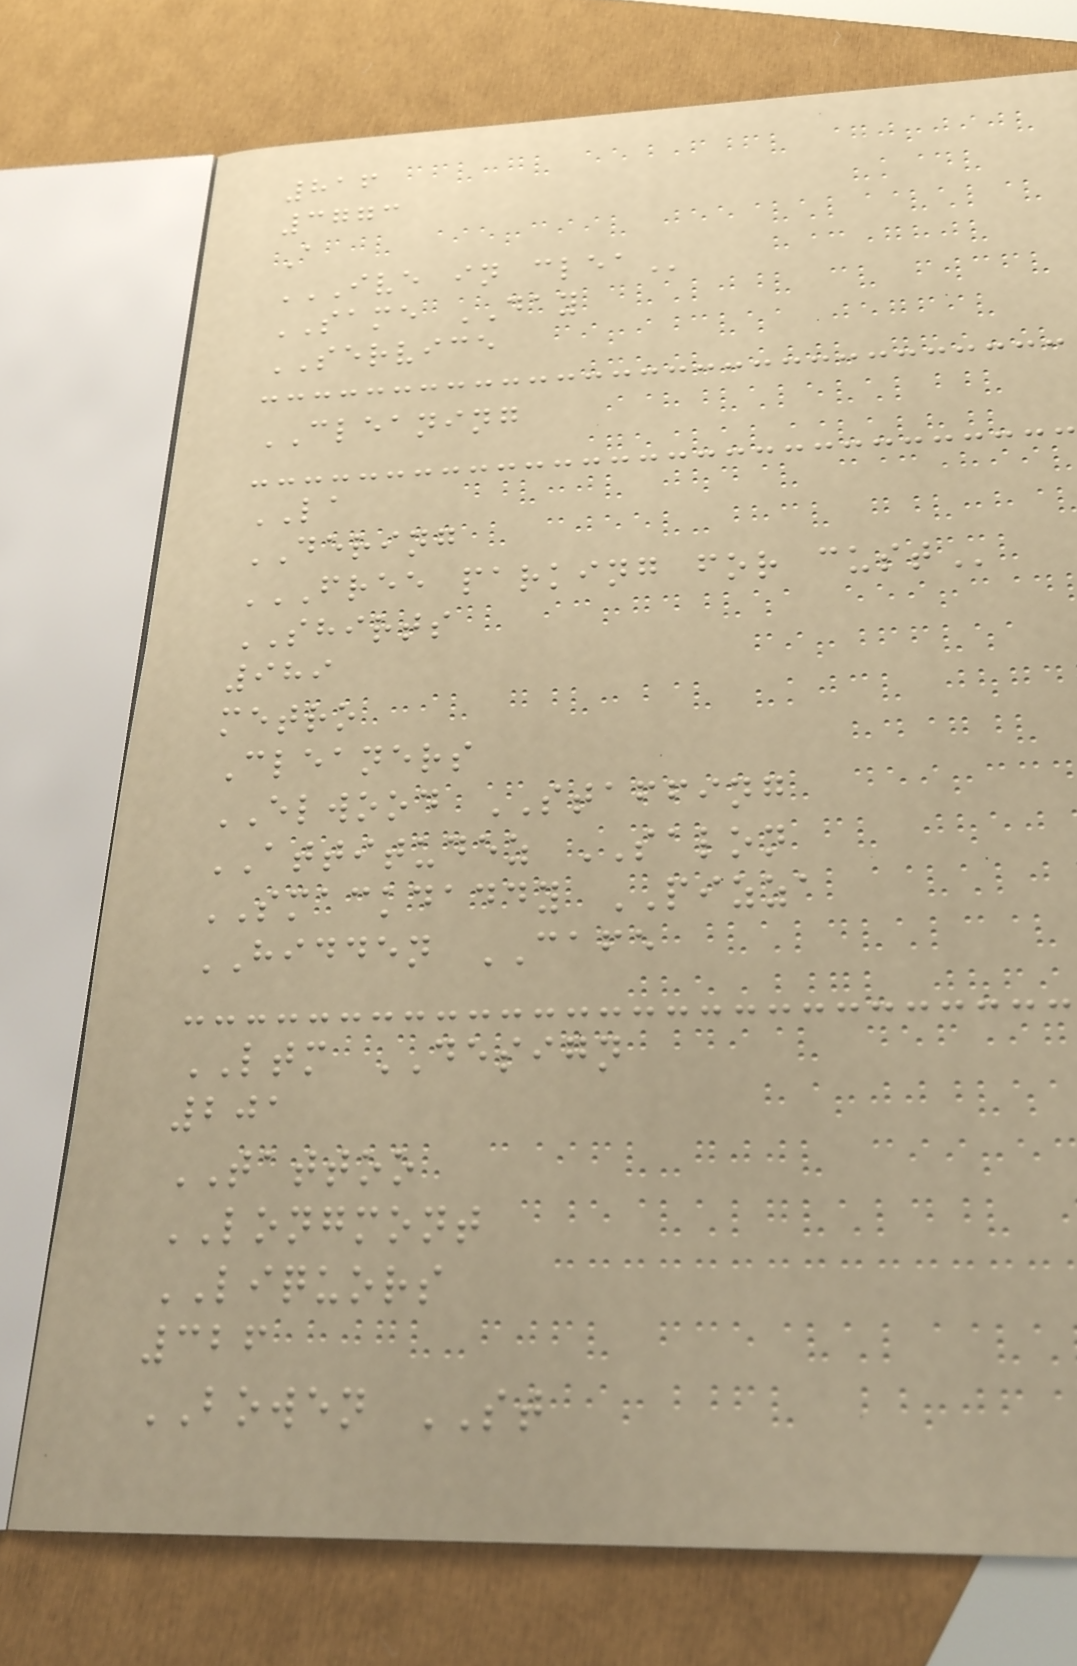816
3773
A
IVE IN CLEA
SAME DAY
SERVICE
CLEANING
LA
DERING
FREE PARKING FOR CUST
SHIRTS
989
metro
Cleaners
ELWOOD STAFFING
ATTITUDEZ SALON
SMACKDADDY PIZZA
HIDDEN CAFE
LTM DESIGN
201
TATTOO
LONGMONT
LIQUORS
326
BOWEN ST
